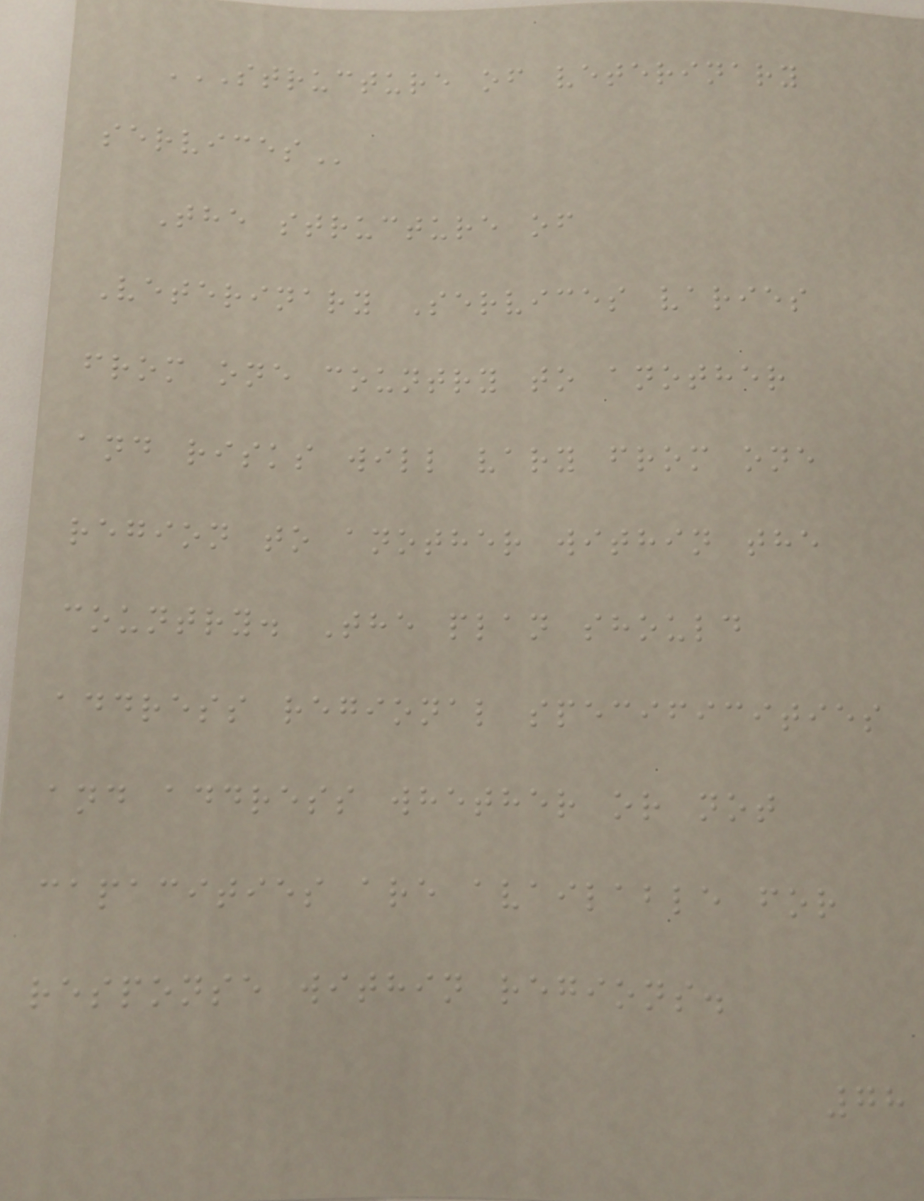STRUCTURE OF VETERINARY
SERVICES
The structure of
Veterinary Services varies
from one country to another
and risks will vary from one
region to another within the
country. The plan should
address regional specificities
and address whether or not
capacities are available for
response within regions.
78
